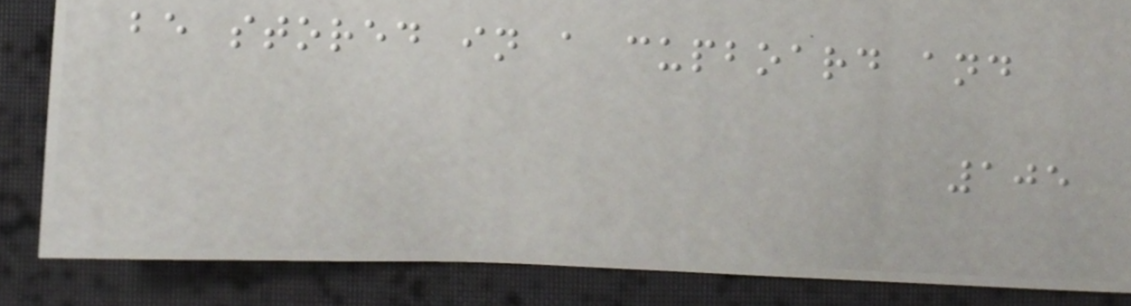be stored in a cupboard and
105
